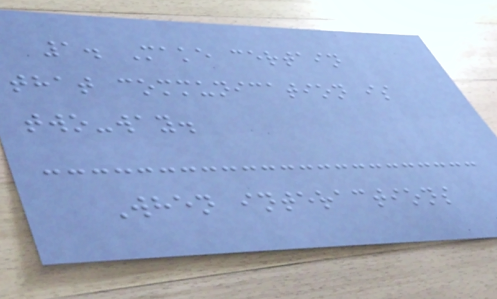1. Make certain
that communication is
two-way.
When interactions
